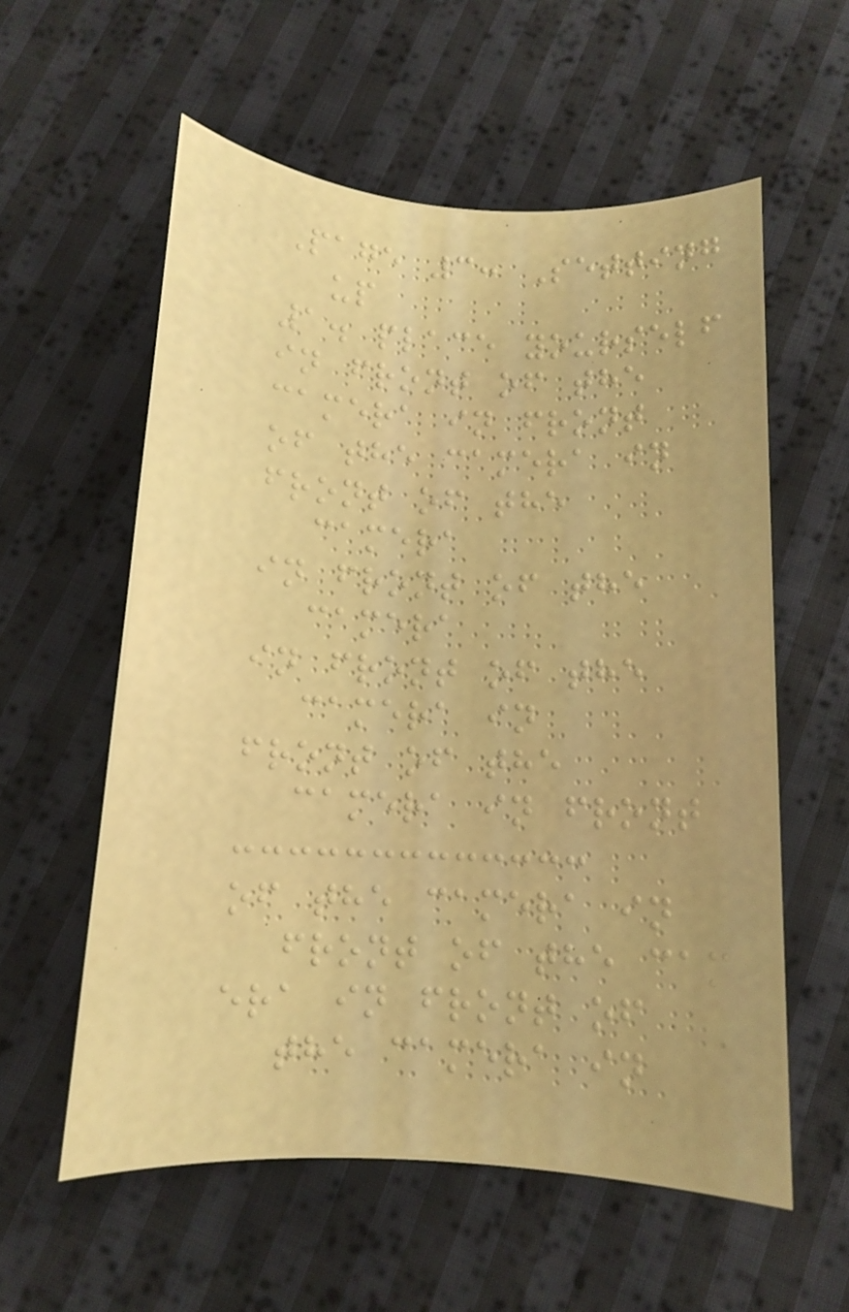Page 3: Setting
up
1. place yourself
in front of the
camera in front
of the camera in
front of the
camera
in front of the
camera
in front of the
camera in
front of the
camera in front
of the camera in
front of the cam
era in front of
the camera in
